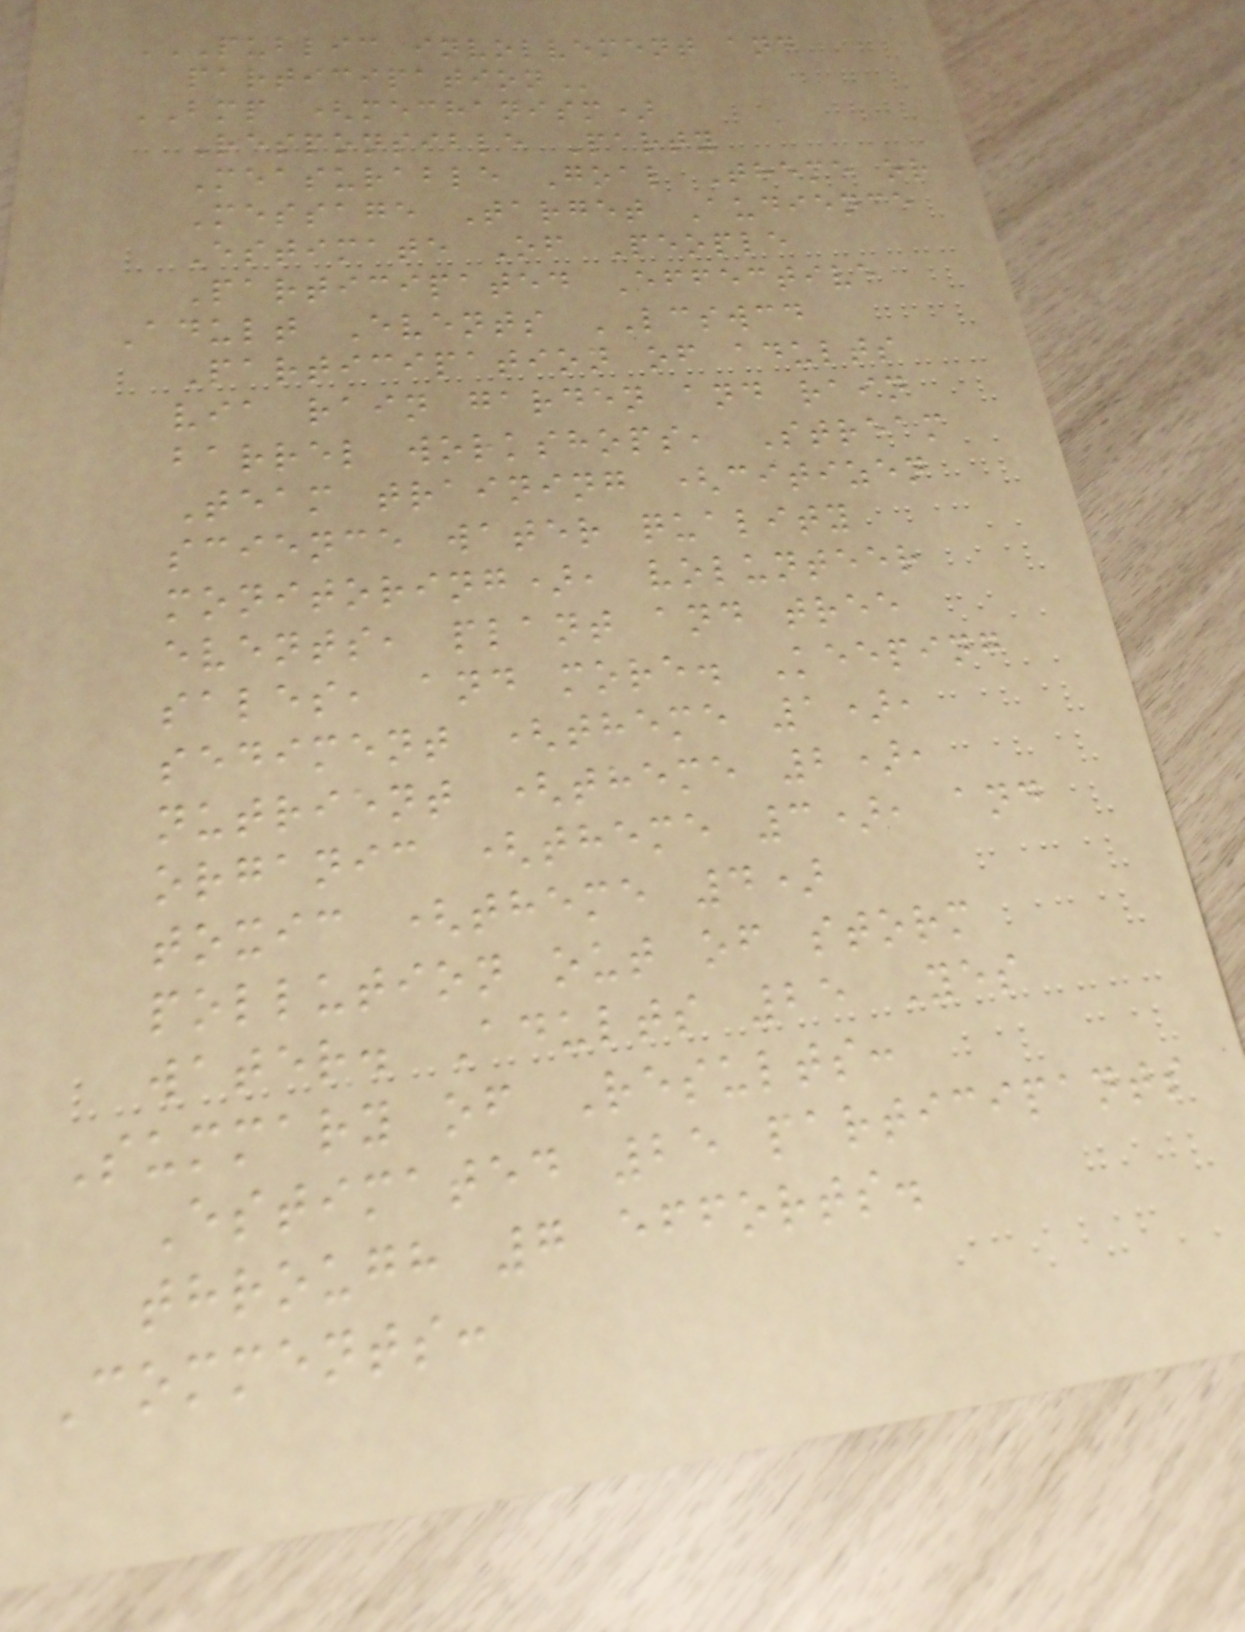PUBLIC INVOLVEMENT AND
PARTICIPATION
BMP (mechanism)
Responsible Party
Measurable Goal Theme or
Message Target Audience
Estimate Of People
Participated Effective
Adult Events LCSWCD
Participation of adults
via rain garden and rain
barrel workshops, Stream
Team training (citizen
science water quality
monitoring), volunteer
events, plant and tree
sales, and more. Keeping
sediment (theme 1),
nutrient (theme 2),
organic (theme 3), and
toxic (theme 4)
pollution out of storm
water. Adults 25 Yes
Summary of Results:
Estimated 25 participants
through 7 efforts.
Comments:
